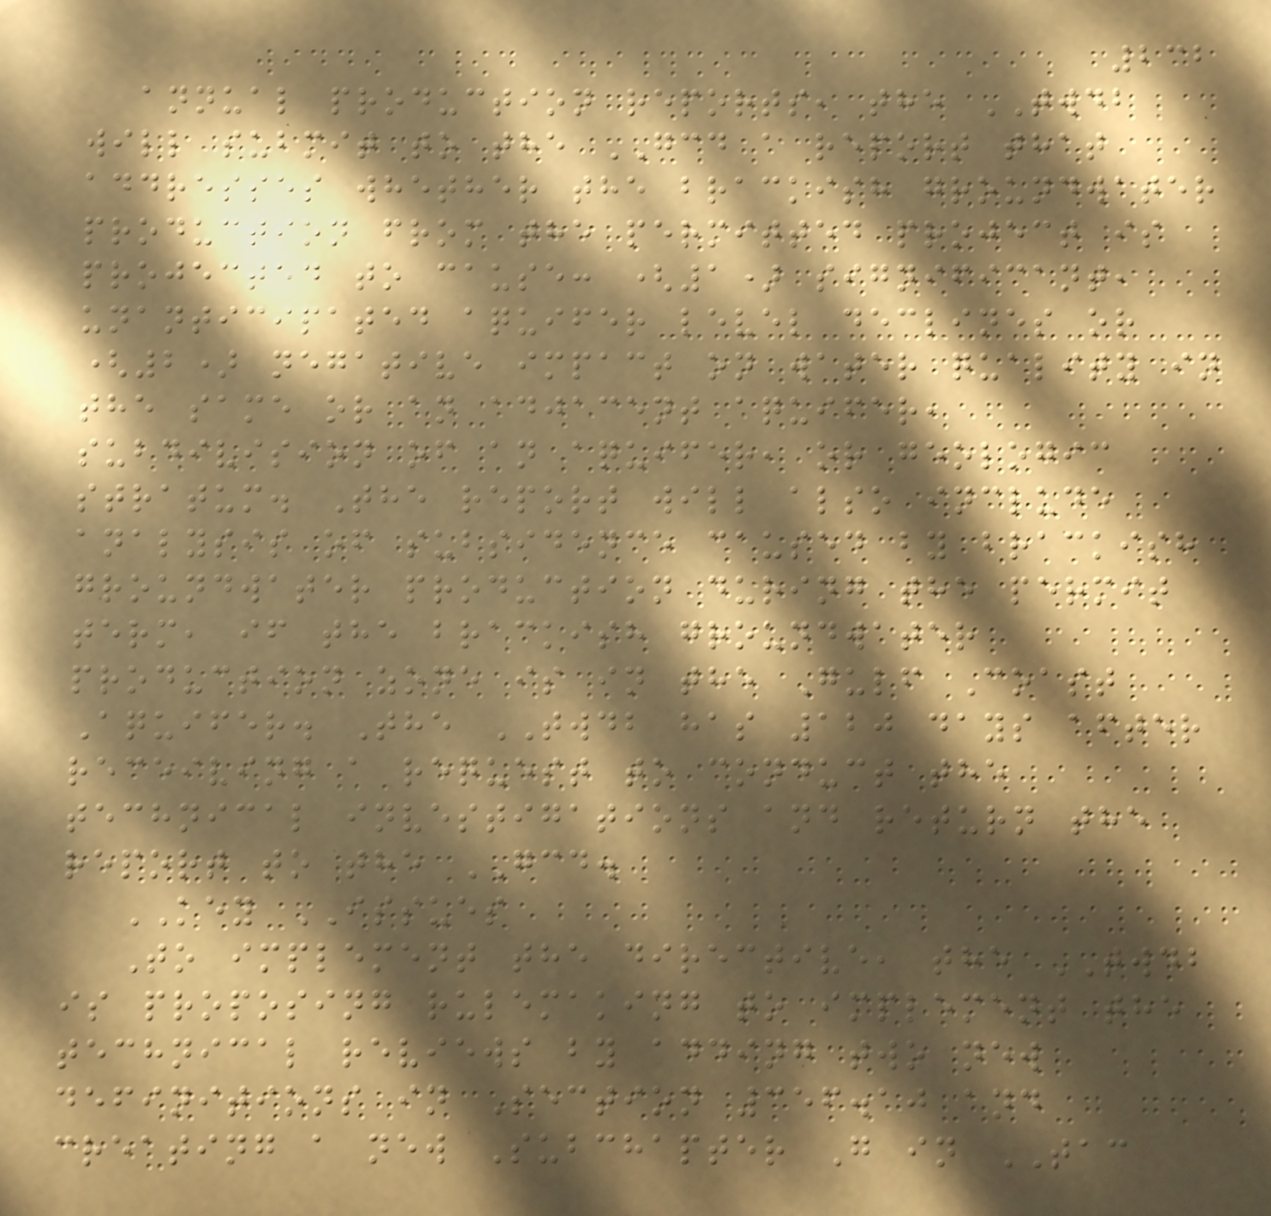232
annual production reports, the TWDB
will submit to the GCD a report that
addresses whether the brackish groundwater
production from the permitted project is
projected to cause: (1) significant,
unanticipated aquifer level declines or
(2) negative impact on water quality in
the same or an adjacent aquifer,
subdivision of an aquifer, or geologic
stratum. The report will also include
analysis of subsidence caused by brackish
groundwater production during the permit
term, if the brackish groundwater
production zone is in the Gulf Coast
Aquifer. The TWDB has 120 days after
receiving a request to conduct the
technical investigations and return the
report to the GCD.
KEY ISSUES
To implement the directive, the TWDB
is proposing rulemaking to implement the
technical reviews by adding two new
definitions in Section 356.10 and
creating a new Subchapter G in TAC
